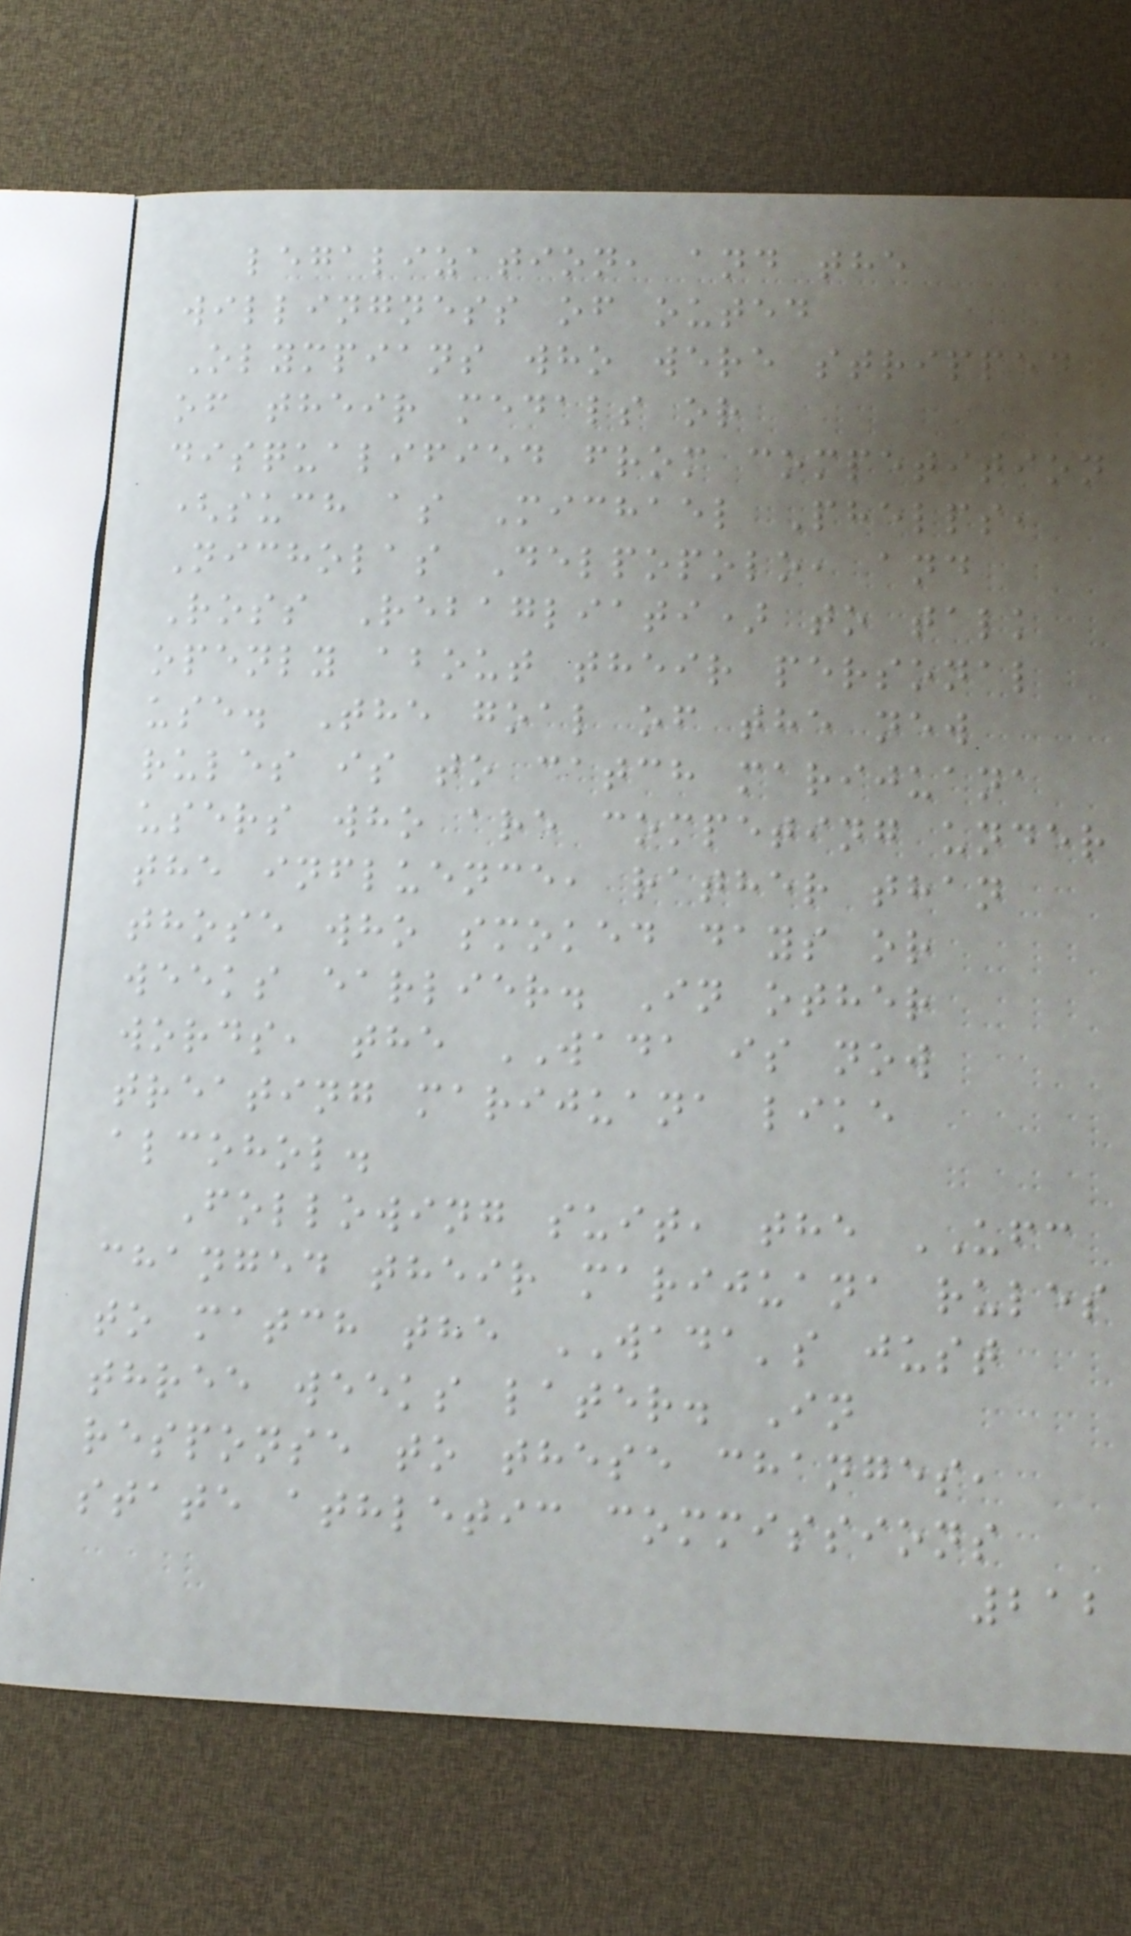legalization, and the
willingness of outed
Olympians who were stripped
of their medals or
disqualified from competition
(such as Michael Phelps,
Nicholas Delpopolo, and
Ross Rebagliati) to talk
openly about their personal
use. The goal of the new
rules is to catch marijuana
users who are competing under
the influence, rather than
those who smoked days or
weeks earlier. In other
words, the WADA is now
treating marijuana like
alcohol.
Following suit, the UFC
changed their marijuana rules
to match the WADA's just
three weeks later. In
response to these changes,
state athletic commissions
212
